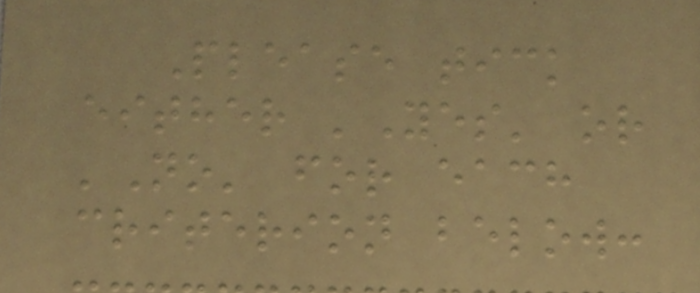Please tick
either 'Yes' or
'No' for each
criterion below:
